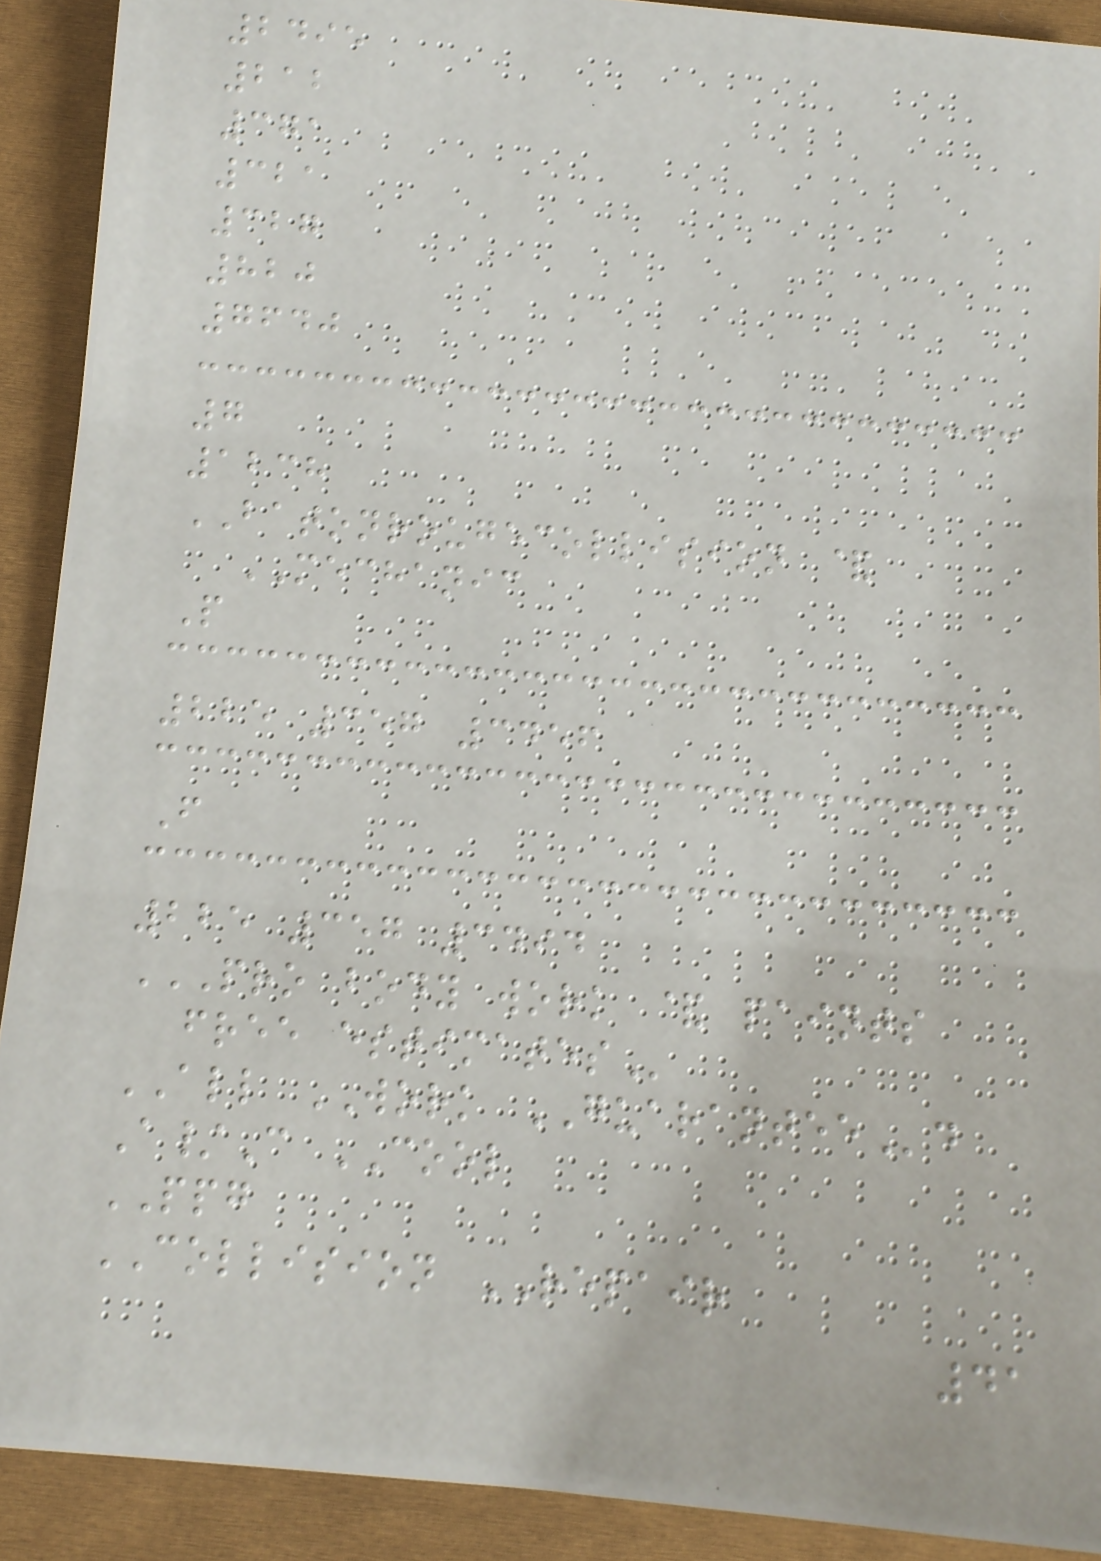2495
212
371
321
327
820
7640
7
1238
BATONROUGECOLLISION &
MECHANIC
P
225 357 3456
F
225 357 3494
PRO BODY WORK & PAINTS
FREE ESTIMATES
ALL WORK GUARANTEEd
A/C COOL
PPG
COLLISION REPAIR
41
